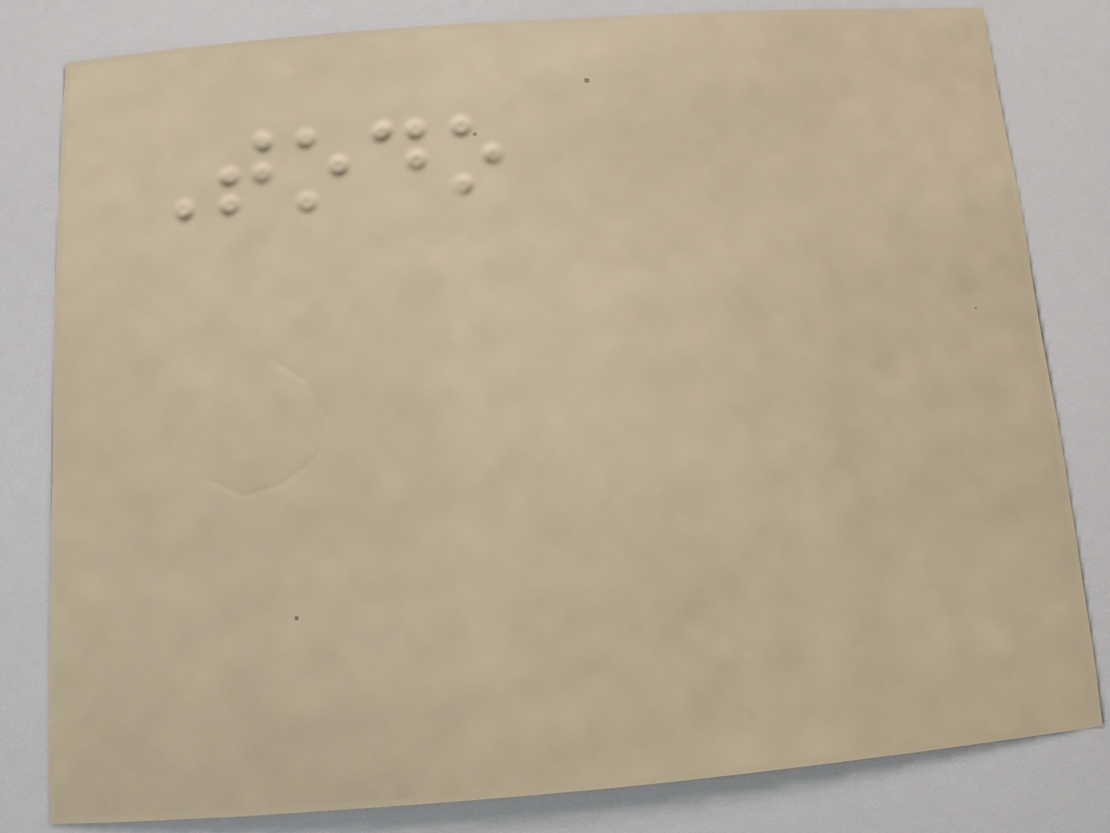Todo
